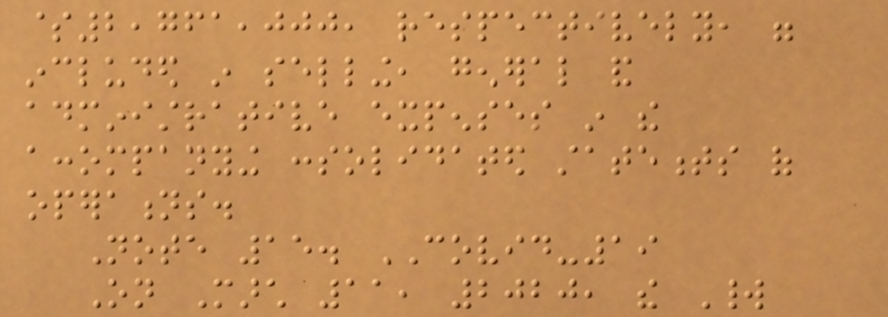$2,761,000, respectively, were
included in selling, general and
administrative expenses in the
accompanying consolidated statements of
operations.
Note 15. COVID-19
On March 11, 2020, the World
